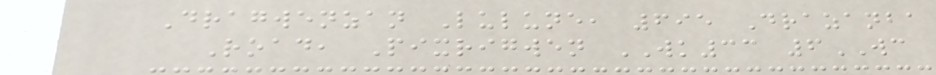Dragwenzan Lulune, 695 Drazanba
Road, Pixrigwen WK33 6WC
